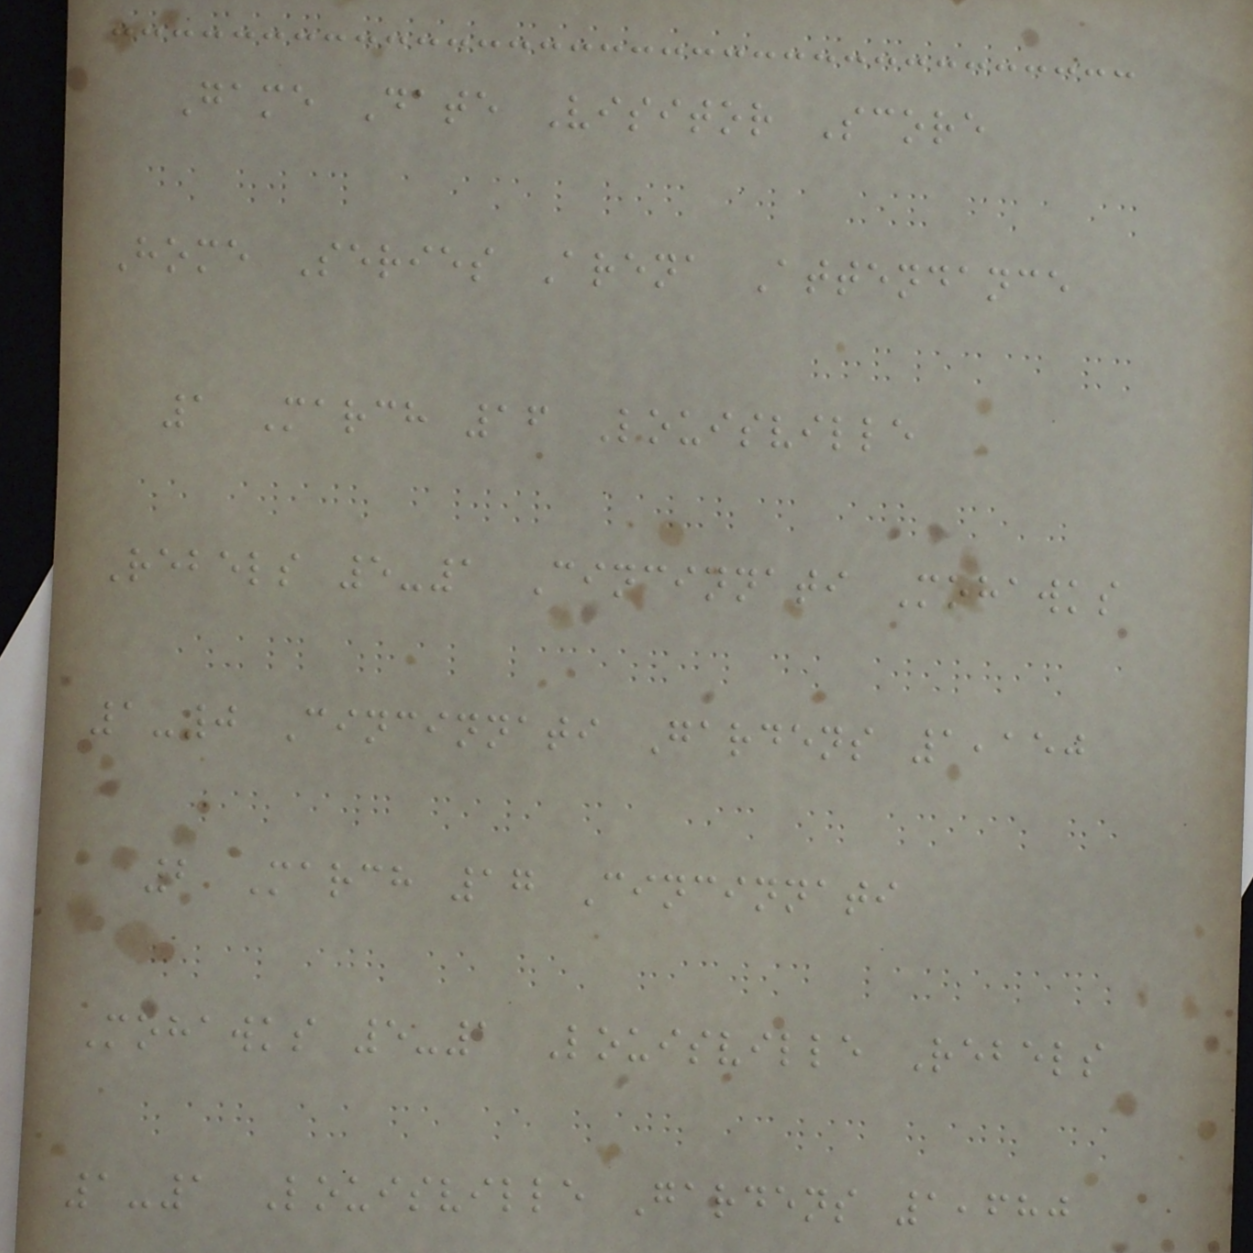Game Date Visitor Score
Home Series Arena Attendance
1 March 16 Louisville
Rebels 5-1 Cincinnati Mohawks
1-0 Cincinnati Gardens 1,150
2 March 17 Cincinnati
Mohawks 5-1 Louisville Rebels
1-1 Louisville Gardens 1,680
